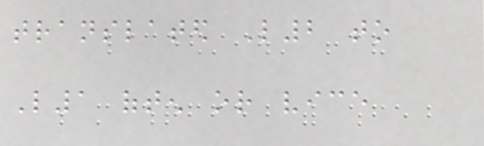translated L2 to
L1 often or vice
